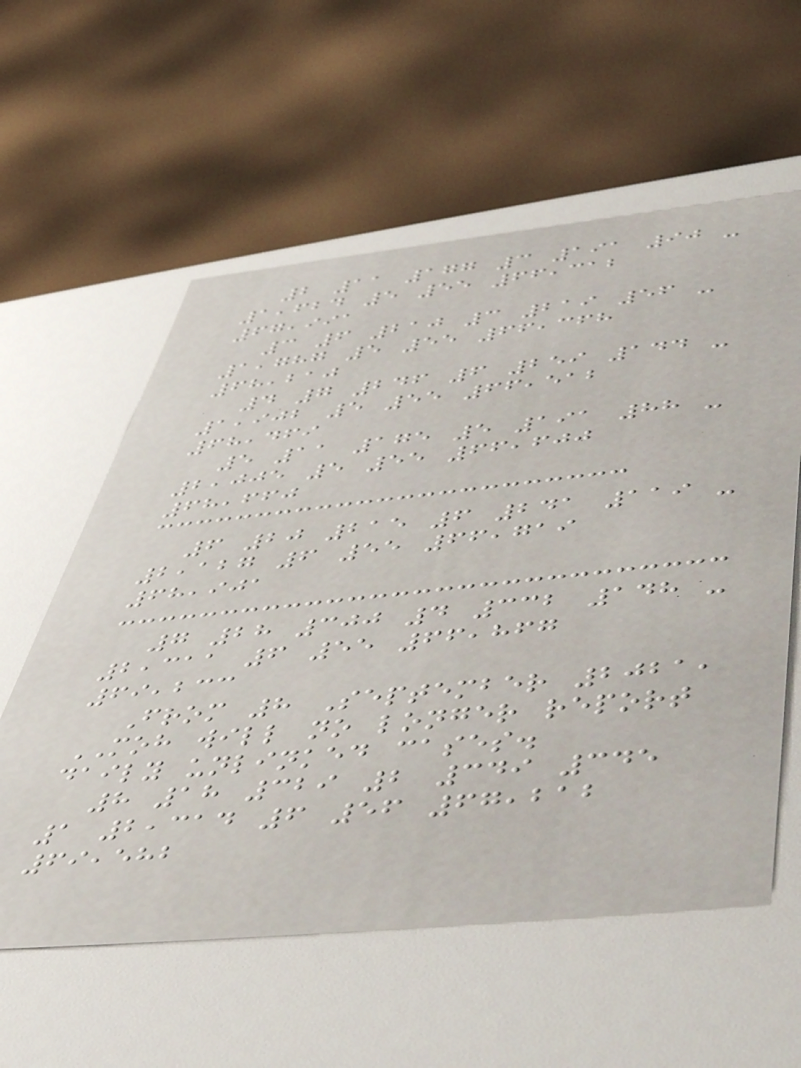2 11 177 3 191 90 -
1,624 5 55 66,312
67,991
3 6 210 3 219 56 -
1,787 5 55 66,368
68,210
4 7 246 6 259 144 -
1,902 5 55 66,512
68,469
5 11 175 5 191 88 -
2,005 5 55 66,600
68,660
6 20 215 6 241 119 -
2,127 6 55 66,719
68,901
7 28 300 4 332 148 -
2,311 6 55 66,867
69,233
From 8 September 2021,
MOH will no longer report
daily unlinked cases.
8 18 329 2 349 345
1 2,314 6 56 67,212
69,582
